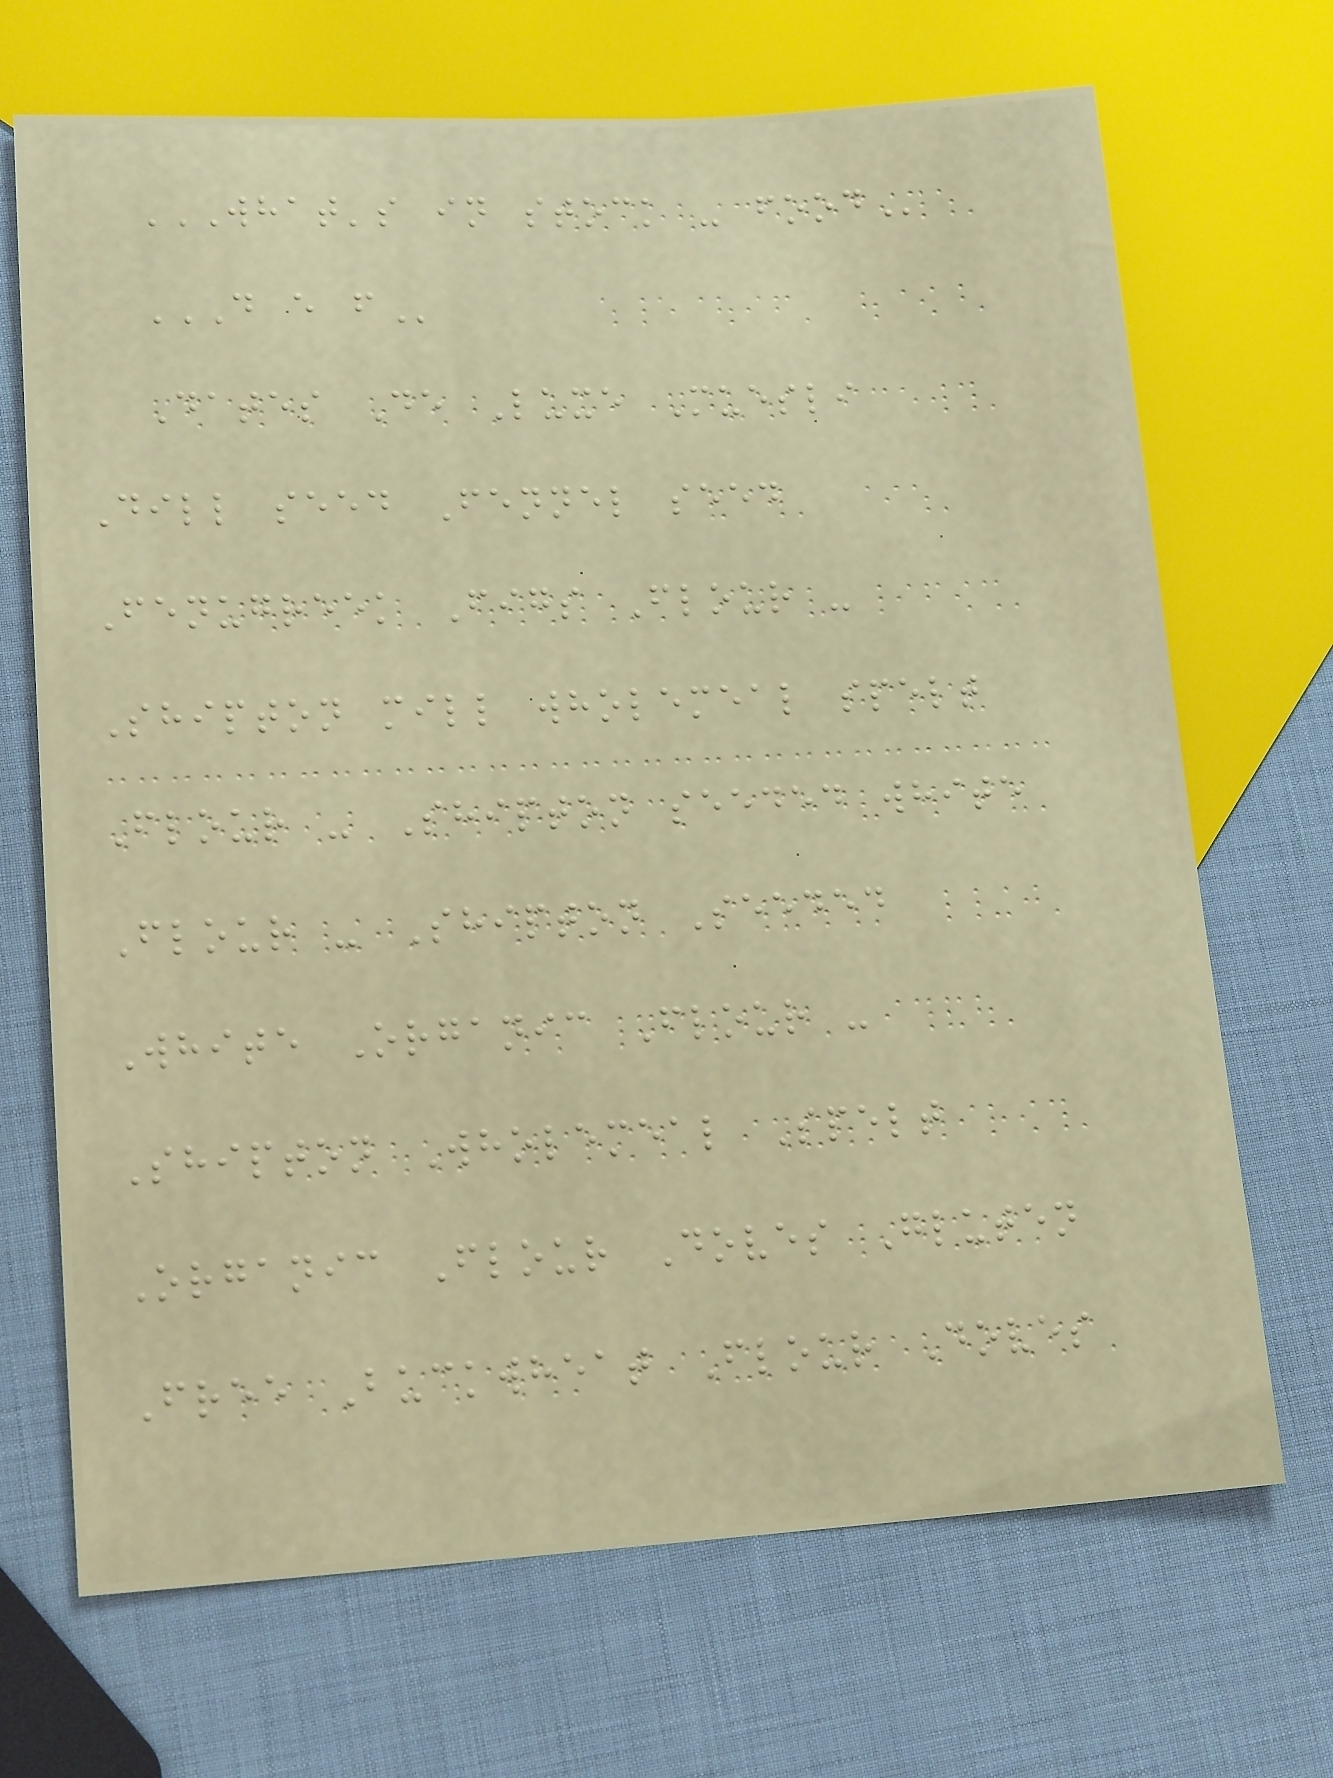WHAT'S IN STOCK - FOOD
D E F
Dates De Luxe Muesli
Dill seed Fennel seed
Fenugreek Figs Flour -
Shipton mill wholemeal spelt
Flour - Shipton seeded white
Flour - Shipton Seeded
White Organic Flour -
Shipton Wholemeal Spelt
Organic Flour Doves Gluten
Free Buckwheat Flour Doves
